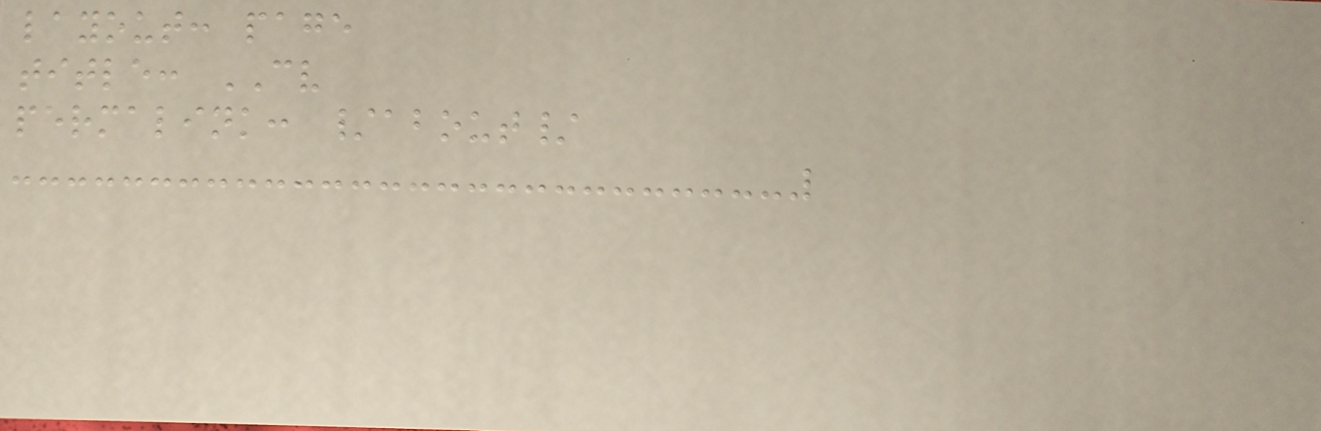layout: page
title: CV
permalink: /about/
